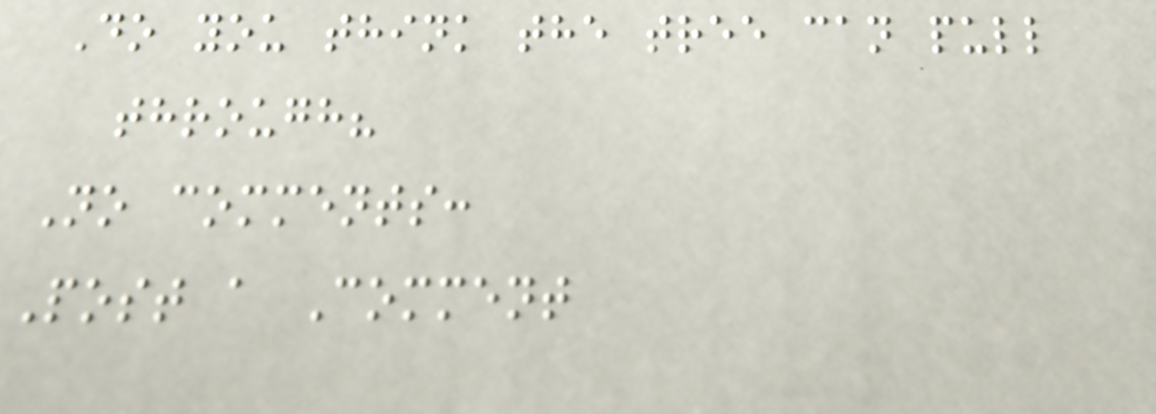Do you think the tree can pull
through?
No comments:
Post a Comment
